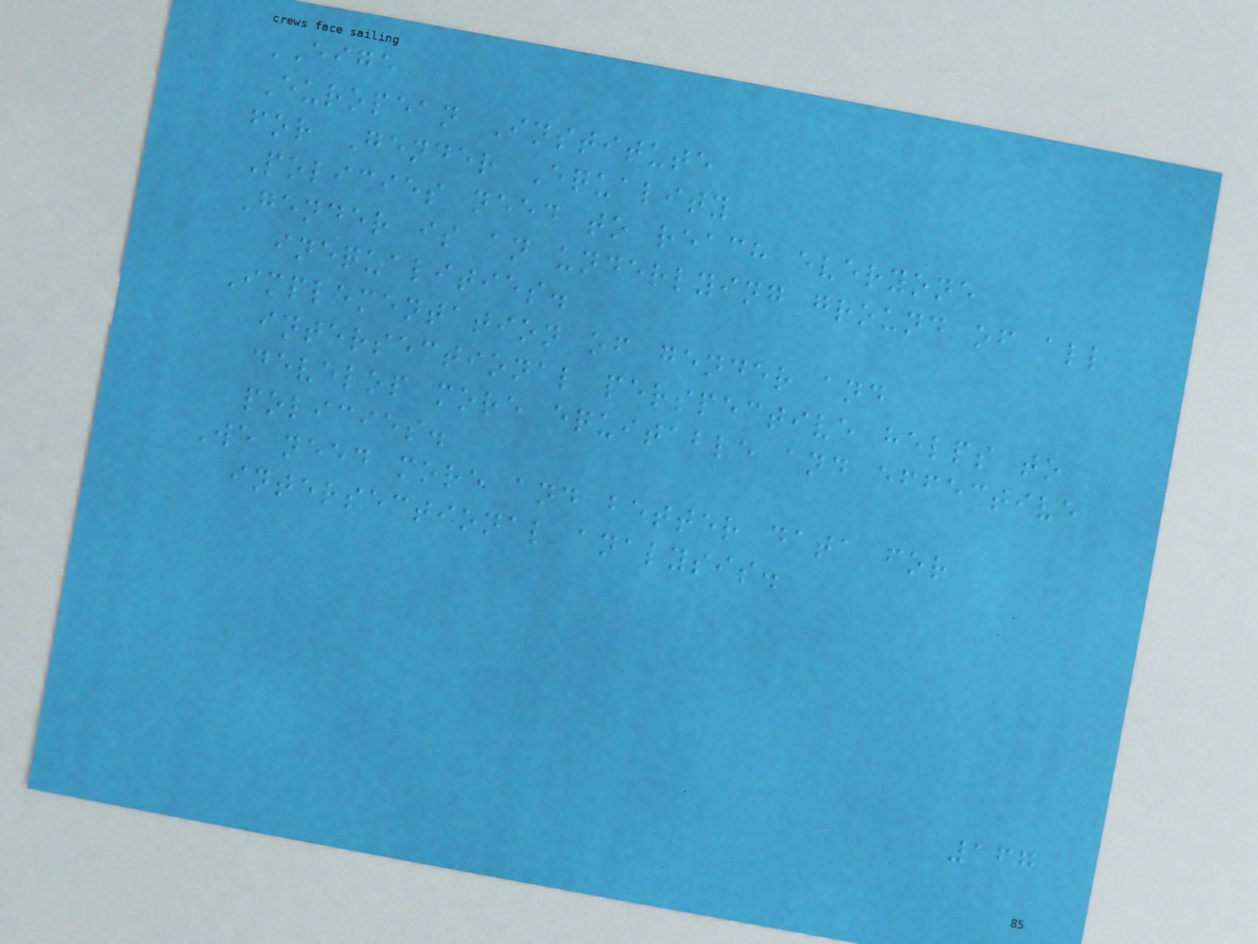EIGE
European Institute
for Gender Equality
Policies need to reach everyone
Gender is an underlying ground of all
inequalities.
Implementation of gender and
intersectional perspective helps to
develop more equitable and effective
policies.
We need more and better data for
intersectional analysis.
167
